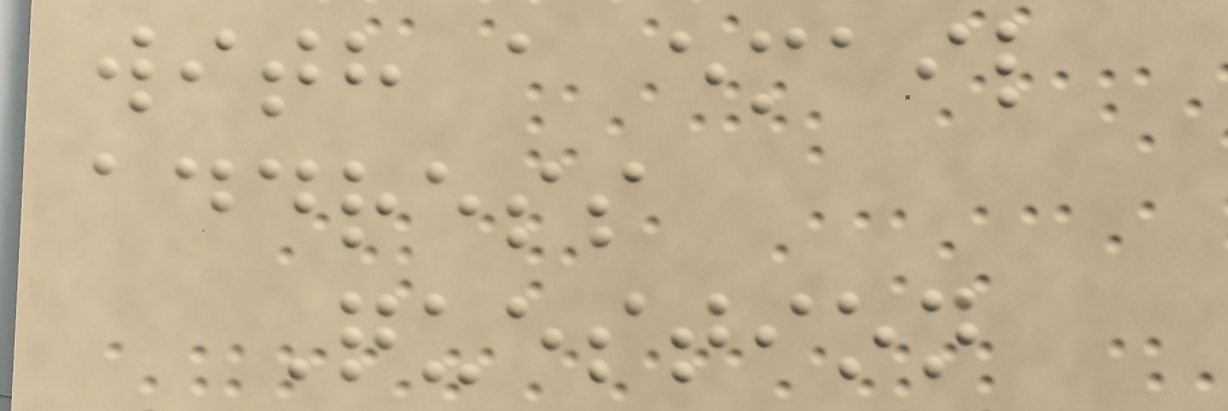with a email
address
Question
